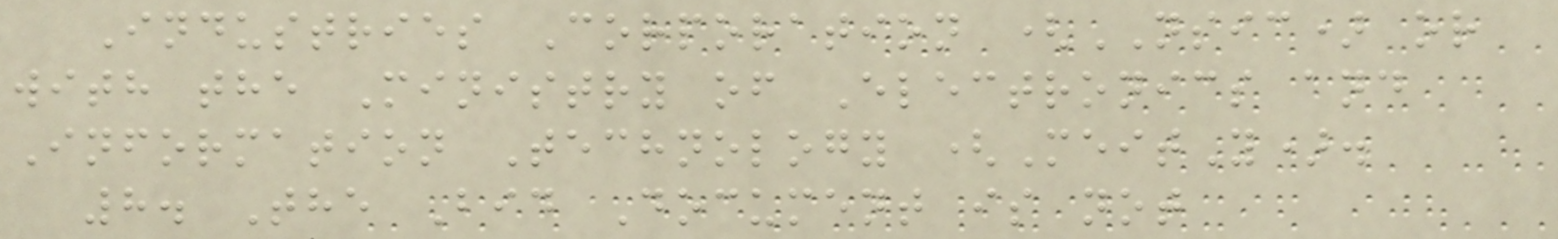Industries Corporation (NSIC) or
with the Ministry of Electronics and
Information Technology (MeitY).
8. The Bid Document is not
